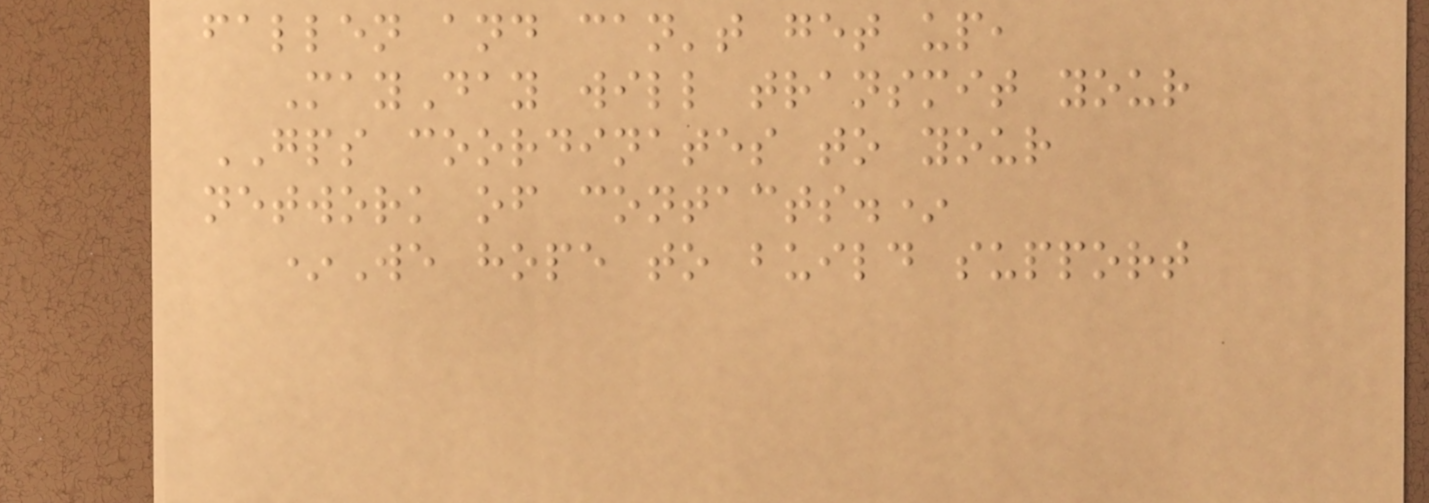fallen and can't get up,
MayDay will transmit your
GPS coordinates to your
network of contacts.*
*We hope to build support
